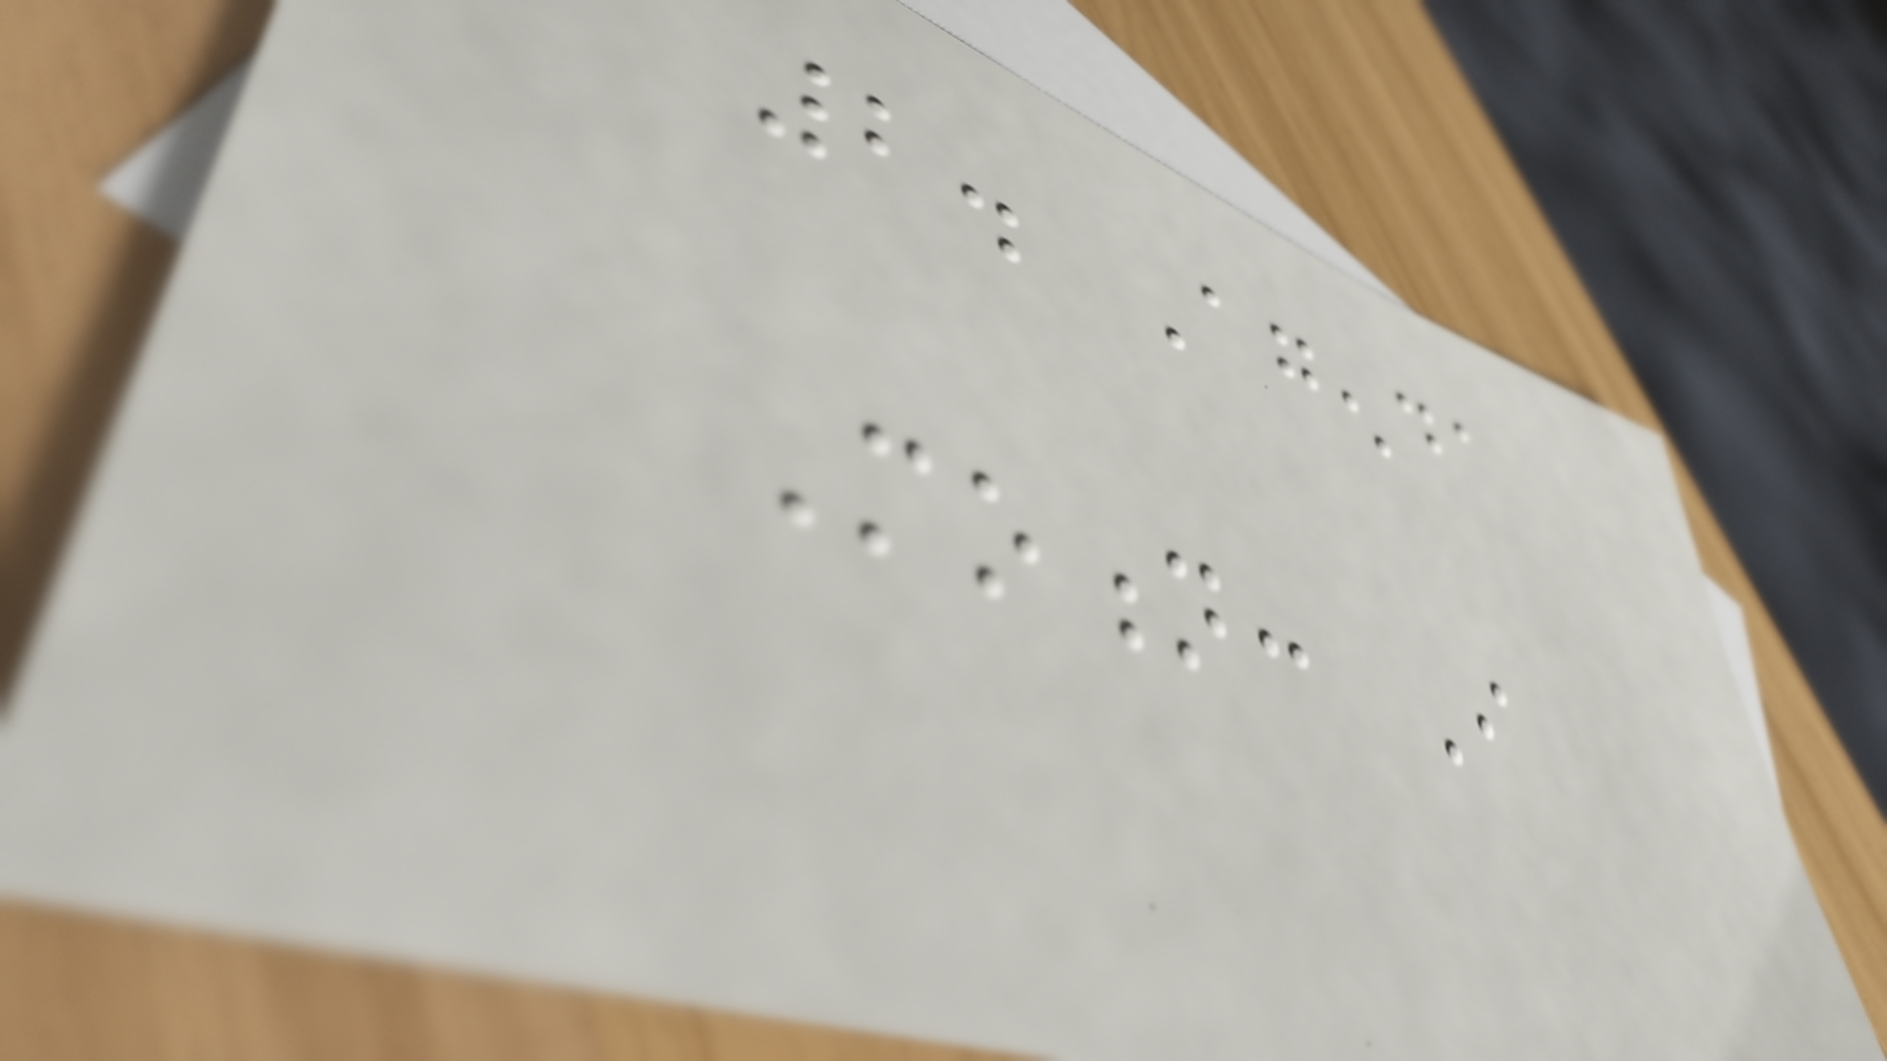2. Agenda
Motion: I
